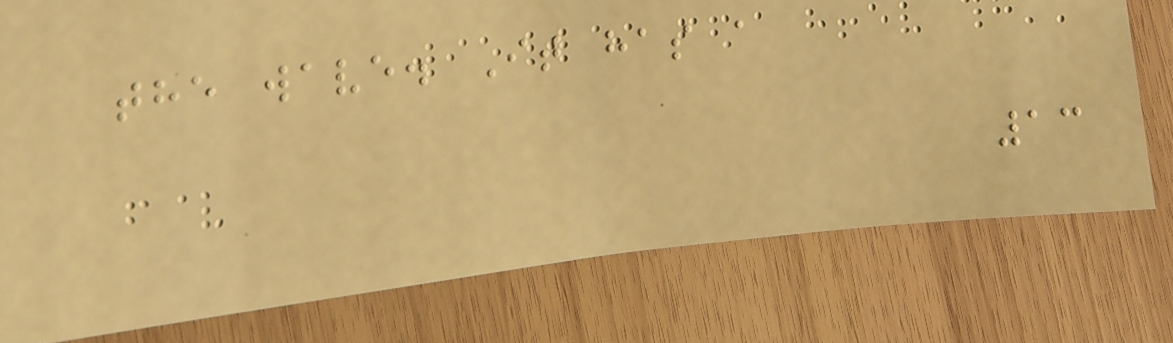the wave. It has a
13
